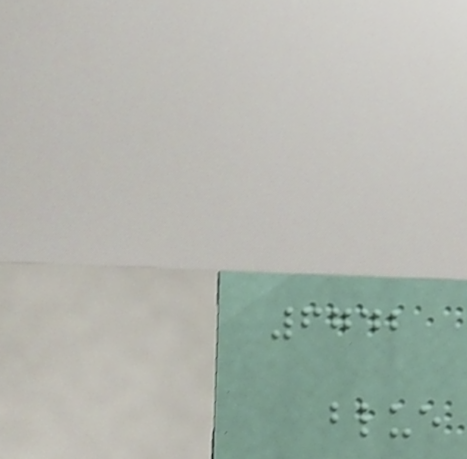6742
blue
